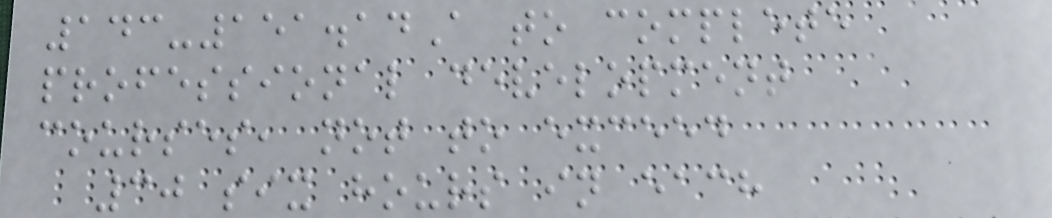143-151.14A to complete
professional development
courses, not to exceed
30 six hours in each
